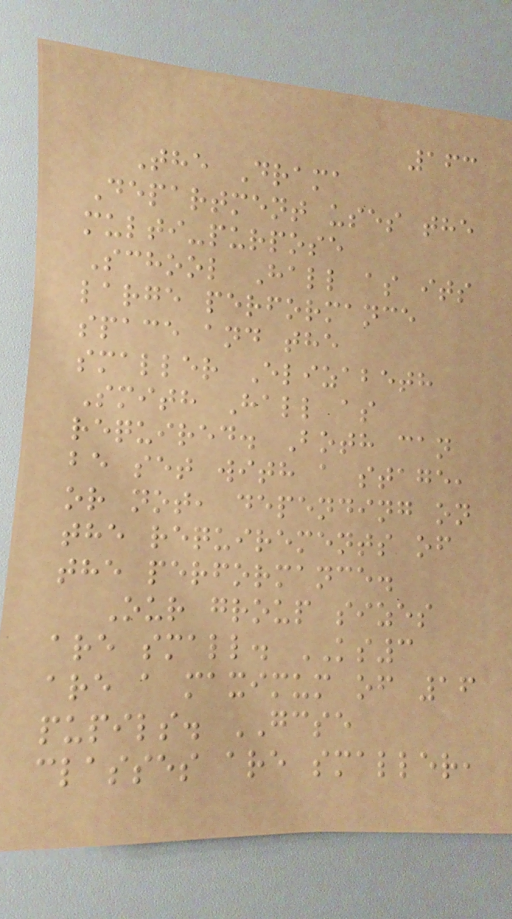163
The Drama
Department uses the
multi-purpose
School Hall as its
large performance
space and the
smaller Elizabeth
Smith Hall as
required. Both can
be set with a stage,
or not, depending on
the requirements of
the performance.
Our group sizes
are small. KS3
are a maximum of 16
pupils. GCSE
classes are smaller,
